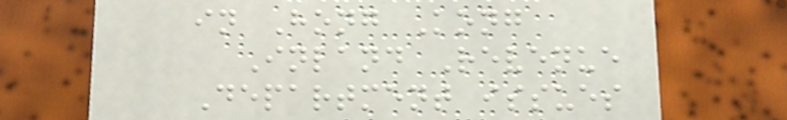in Hong Kong
Inland Revenue
Department issues
